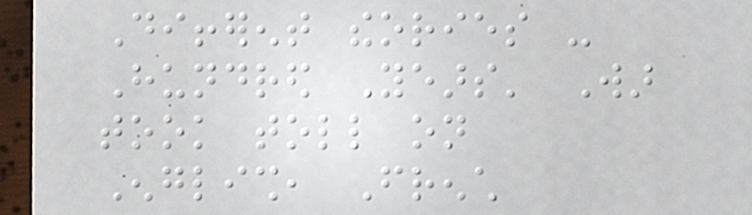Different theories -
Hundred Years' War
took toll on
English, French
